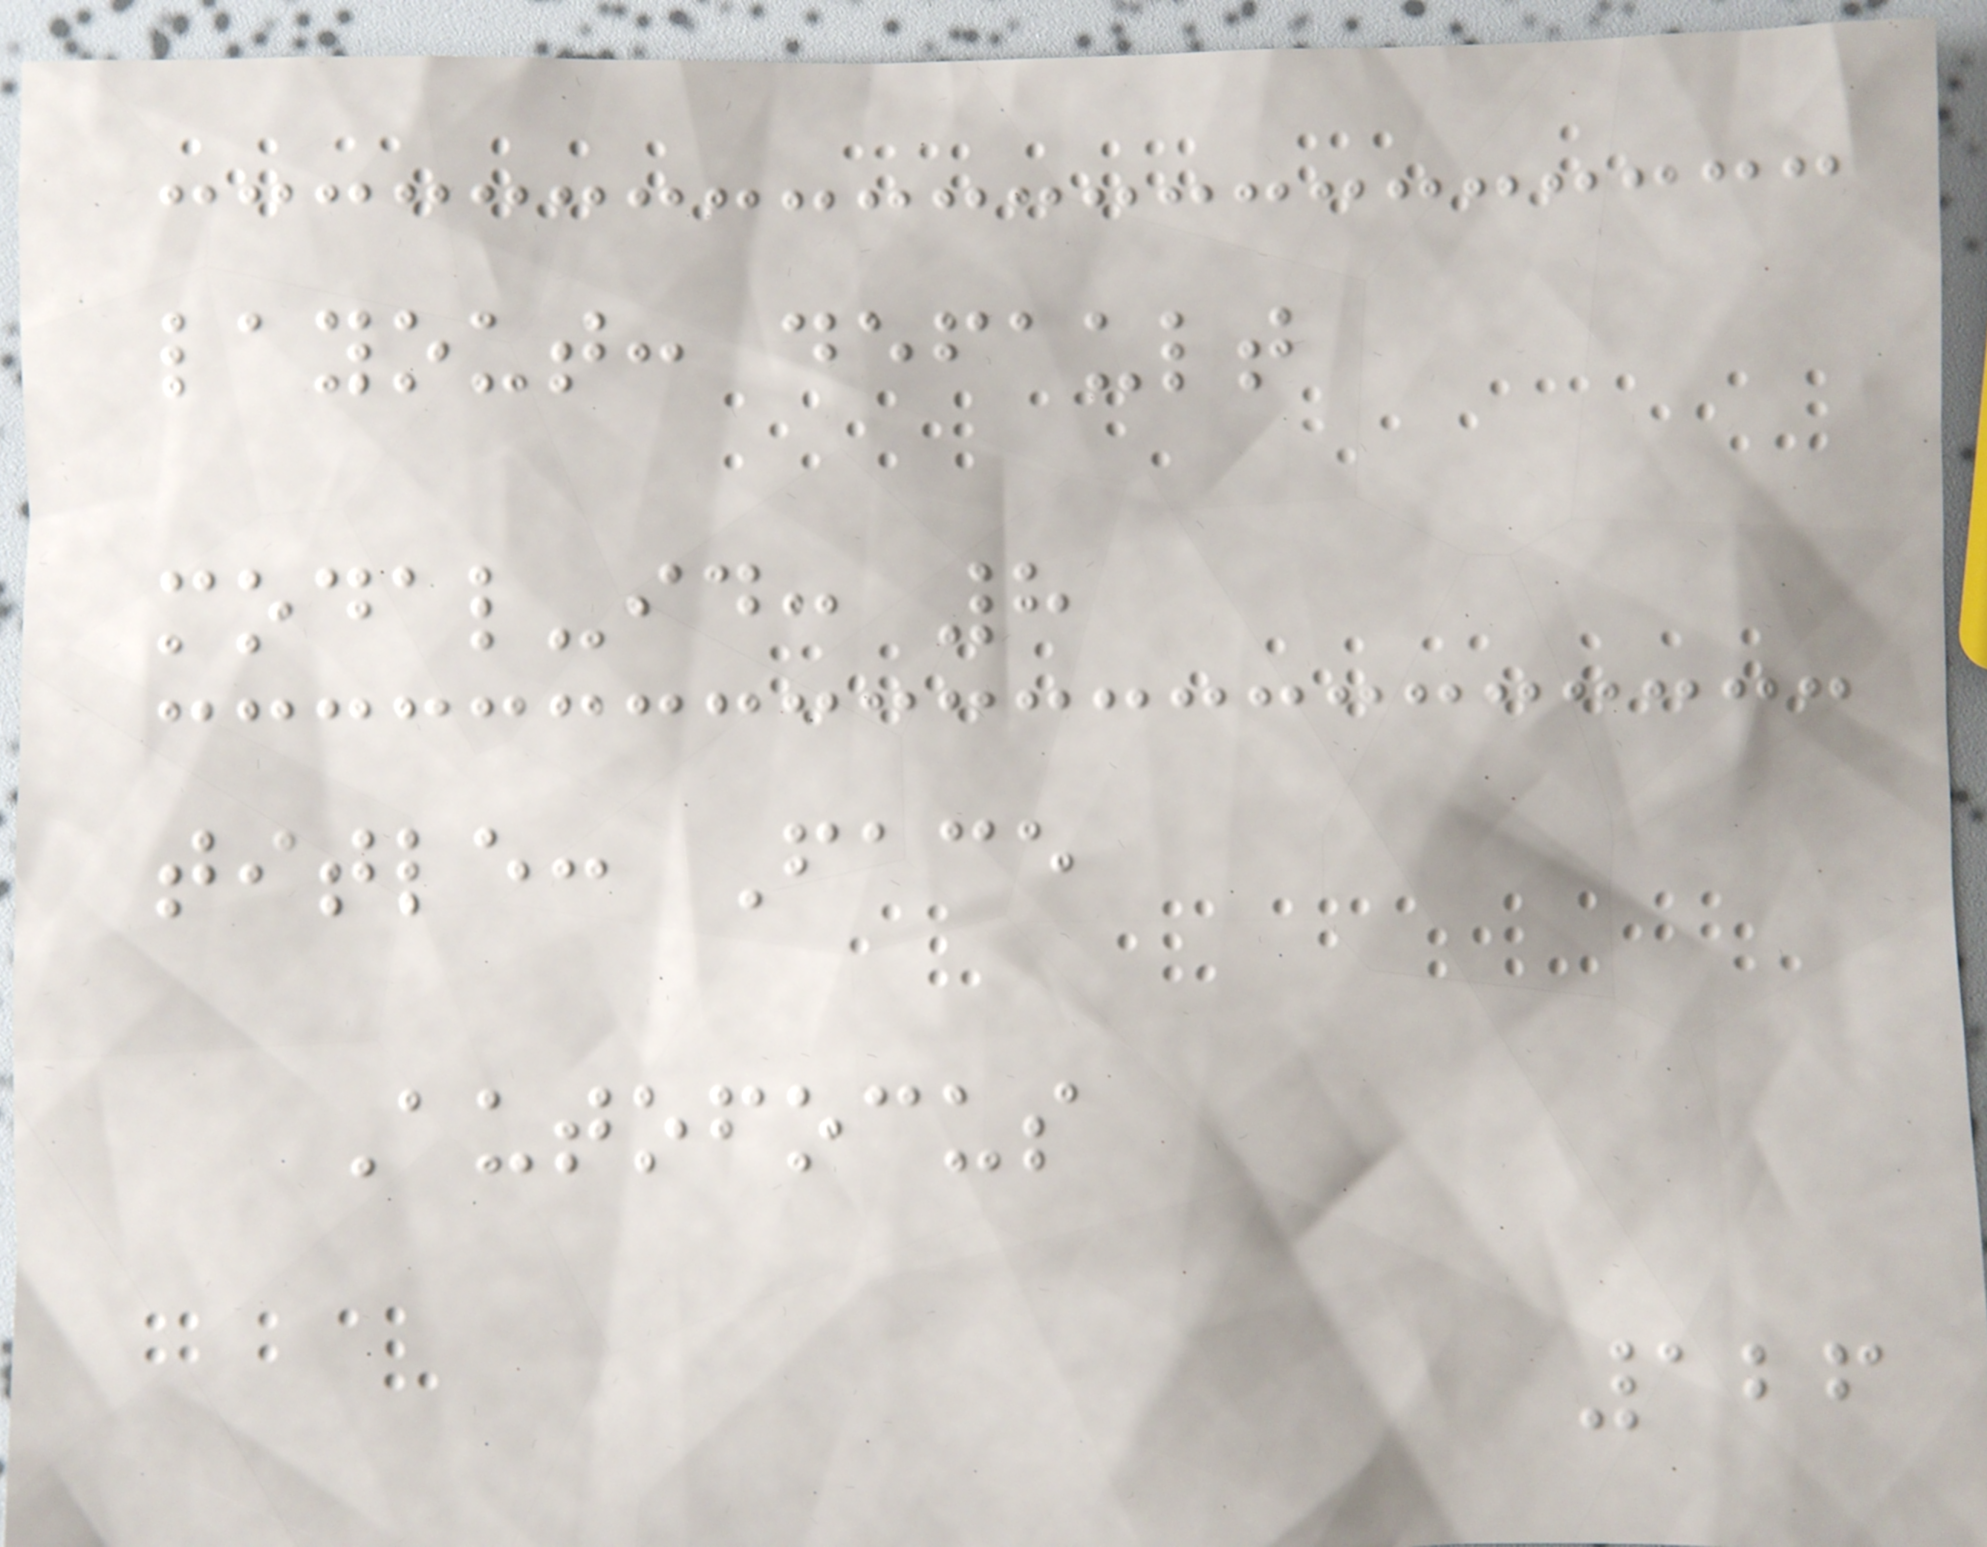layout: default
modal-id: 8
title: Face
Autofocus
126
